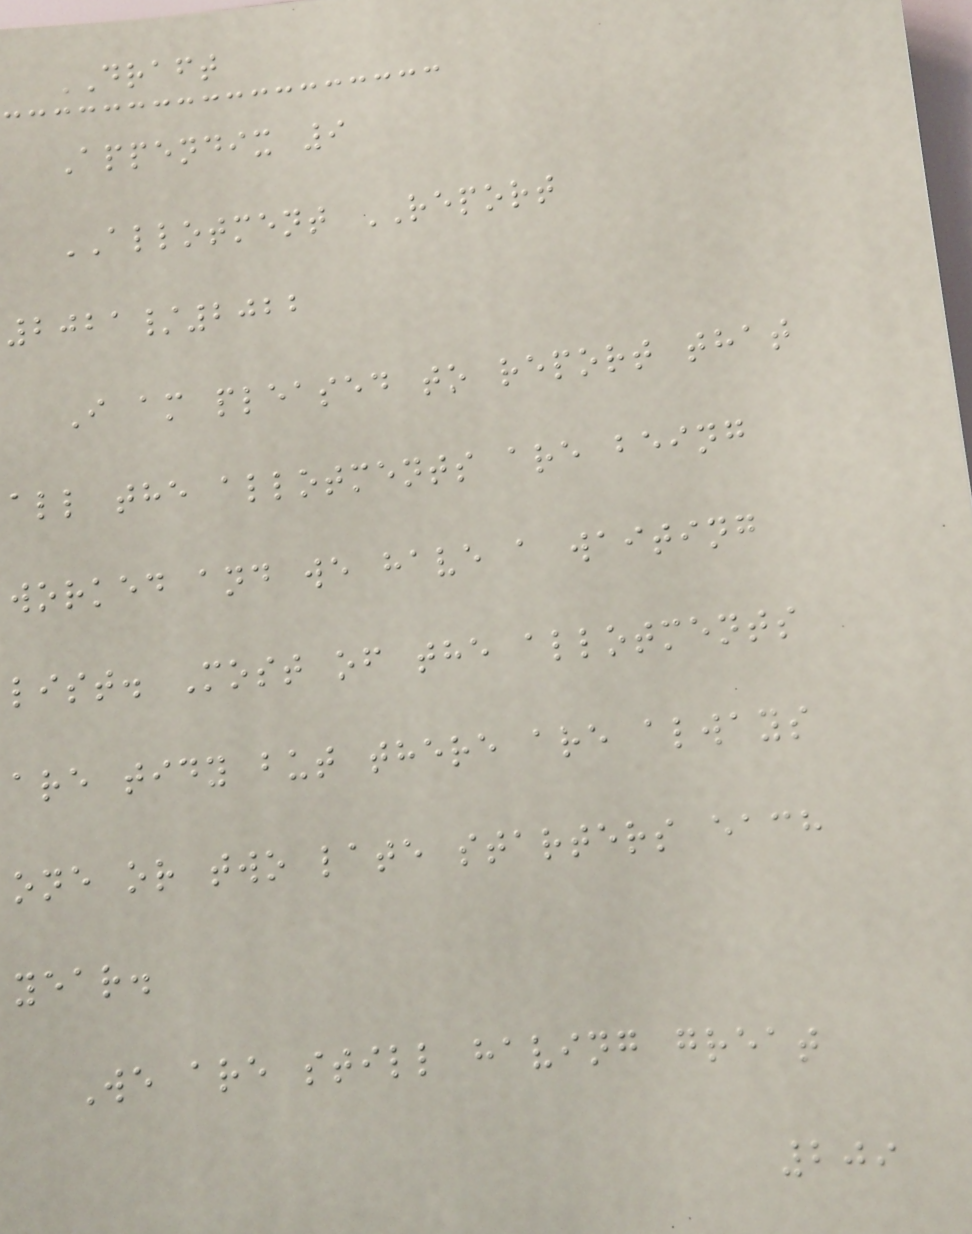DRAFT
Appendix 9
ALLOTMENT REPORT
2021/2022
I am pleased to report that
all the allotments are being
worked and we have a waiting
list. Most of the allotments
are tidy but there are always
one or two late starters each
year.
We are still having great
209
